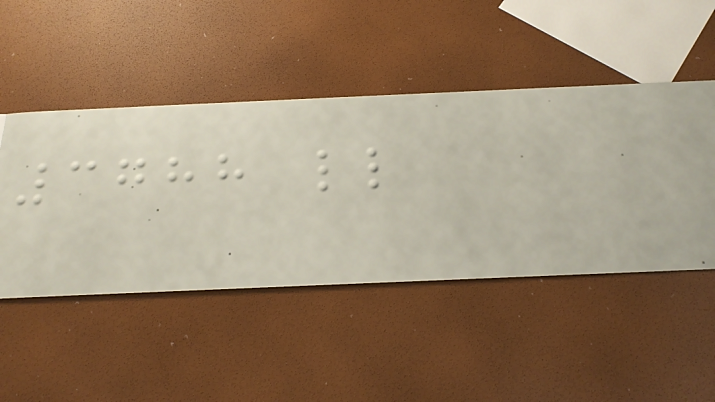3788 ll
